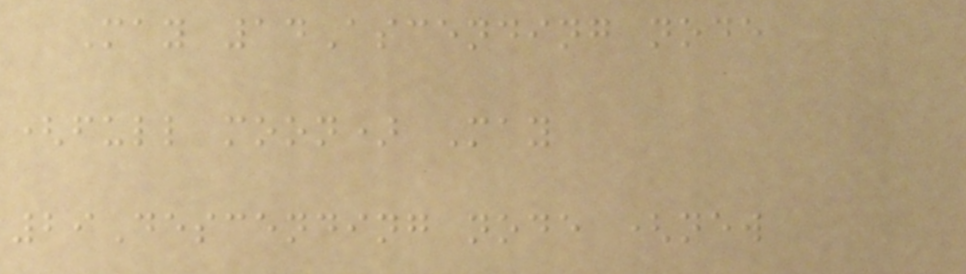May 14Ascending node
(full moon) May
29Descending node (new
